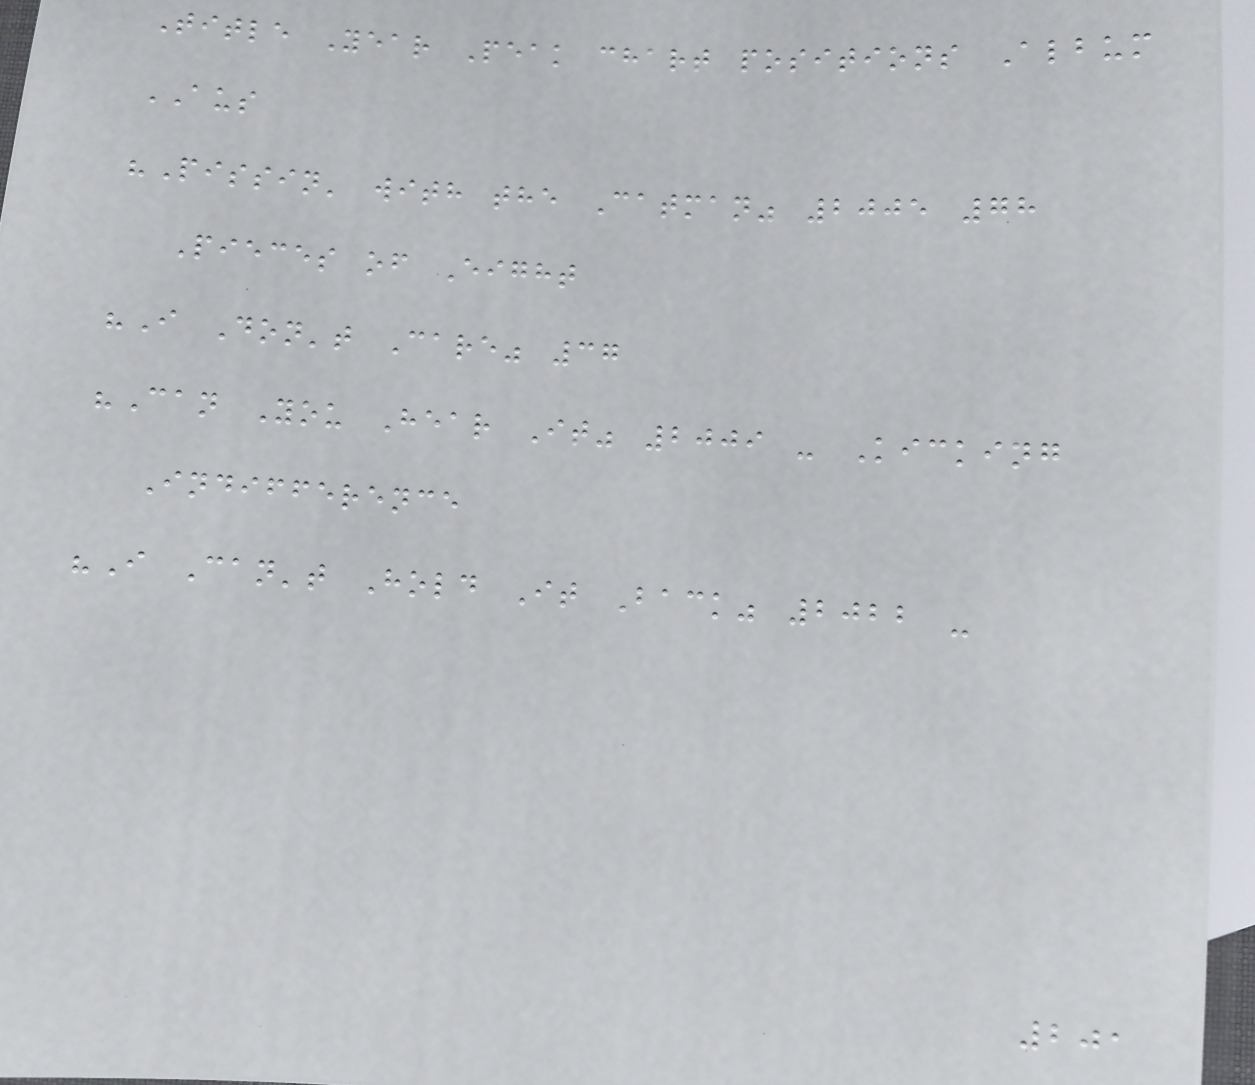Title Year Peak chart positions Album
AUS
"Pissin' with the Catman" 2005 78
Pieces of Eight
"I Don't Care" 37
"Can You Hear It" 2009 - Kicking
Indifference
"I Can't Hold It Back" 2022 -
201
